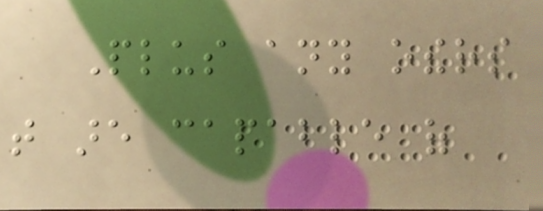Plus any others
that are capable of
